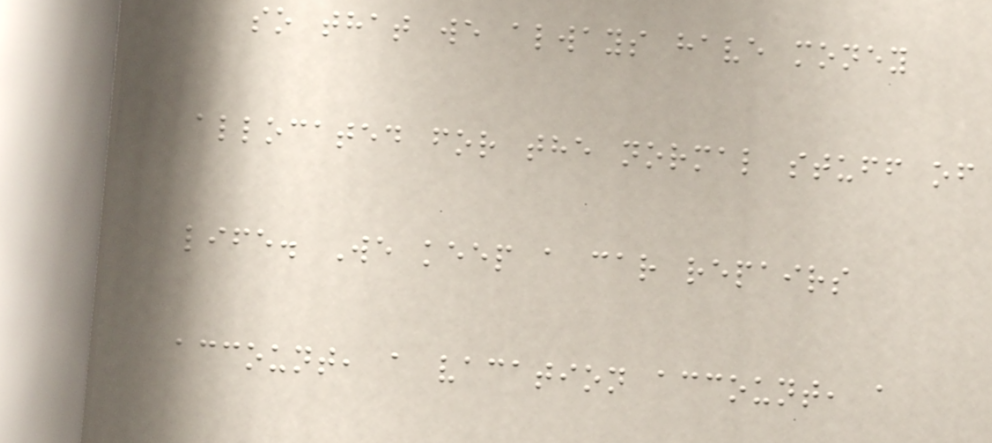so that we always have money
allocated for the normal stuff of
life. We keep a car repairs
account, a vacation account, a
